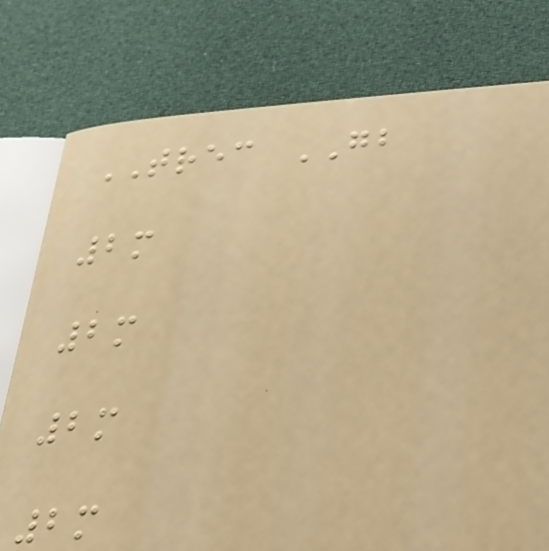TREC GB
2m
2m
2m
2m
